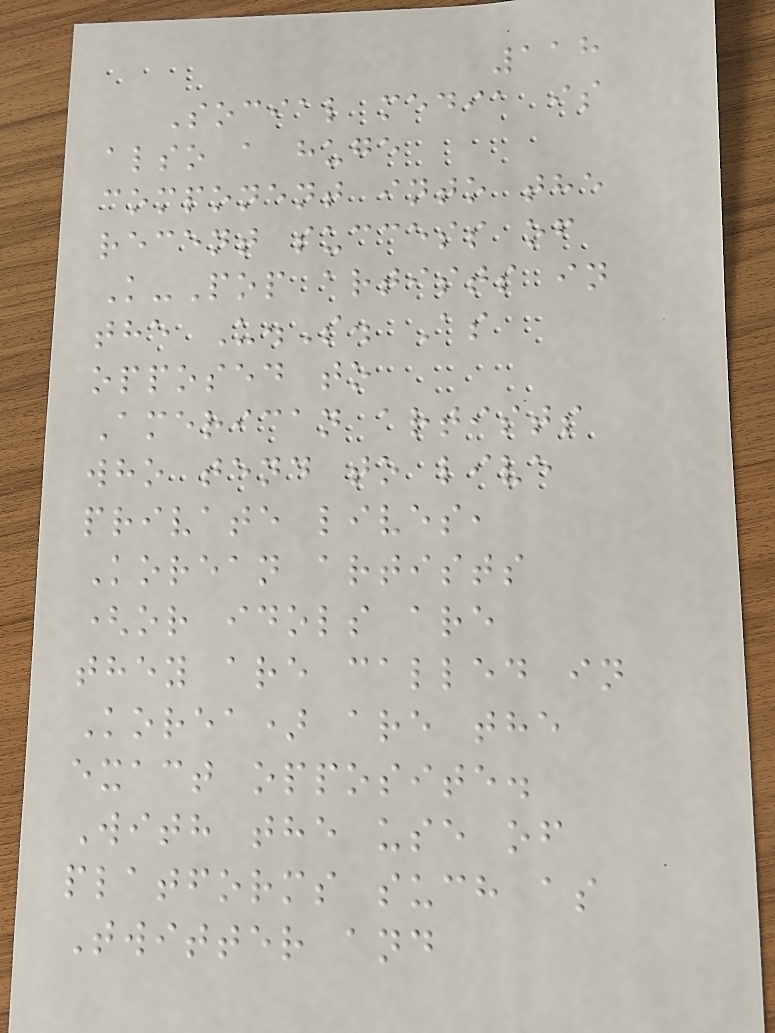118
Social media is
also a huge
component into the
recent success of
K-Pop artists in
the U.S. As
opposed to
American artists
who tend to live
private lives,
Korean artists
(or idols are
they are called in
Korea) are the
exact opposite.
With the use of
platforms such as
Twitter and
